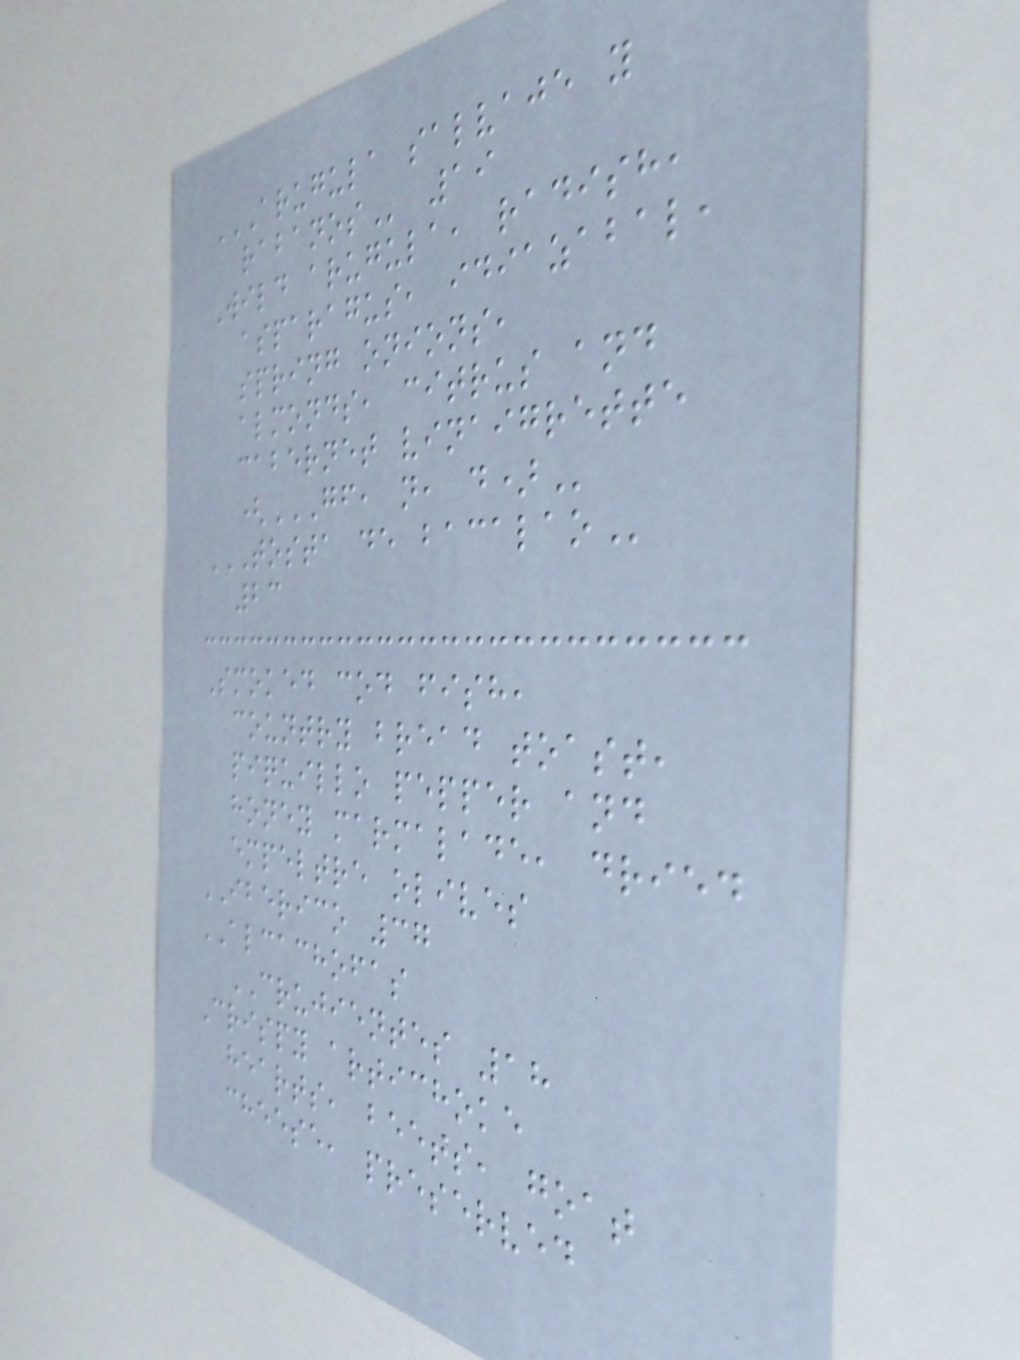ARUGULA SALVAJE Y
RABANOS 19
Wild arugula, radish,
asparagus, idiazabal,
spring onions,
almonds, citrus and
cabernet vinaigrette
(GF, N, D)
TOSTA DE BACALAO
23
Smoked cod fish,
country bread toast,
piquillo pepper and
honey marmalade, dried
empeltre olives
IBERICO 37
ALCACHOFAS
CRUJIENTES 18
Crispy artichoke
hearts, beets, goat
cheese, preserved
